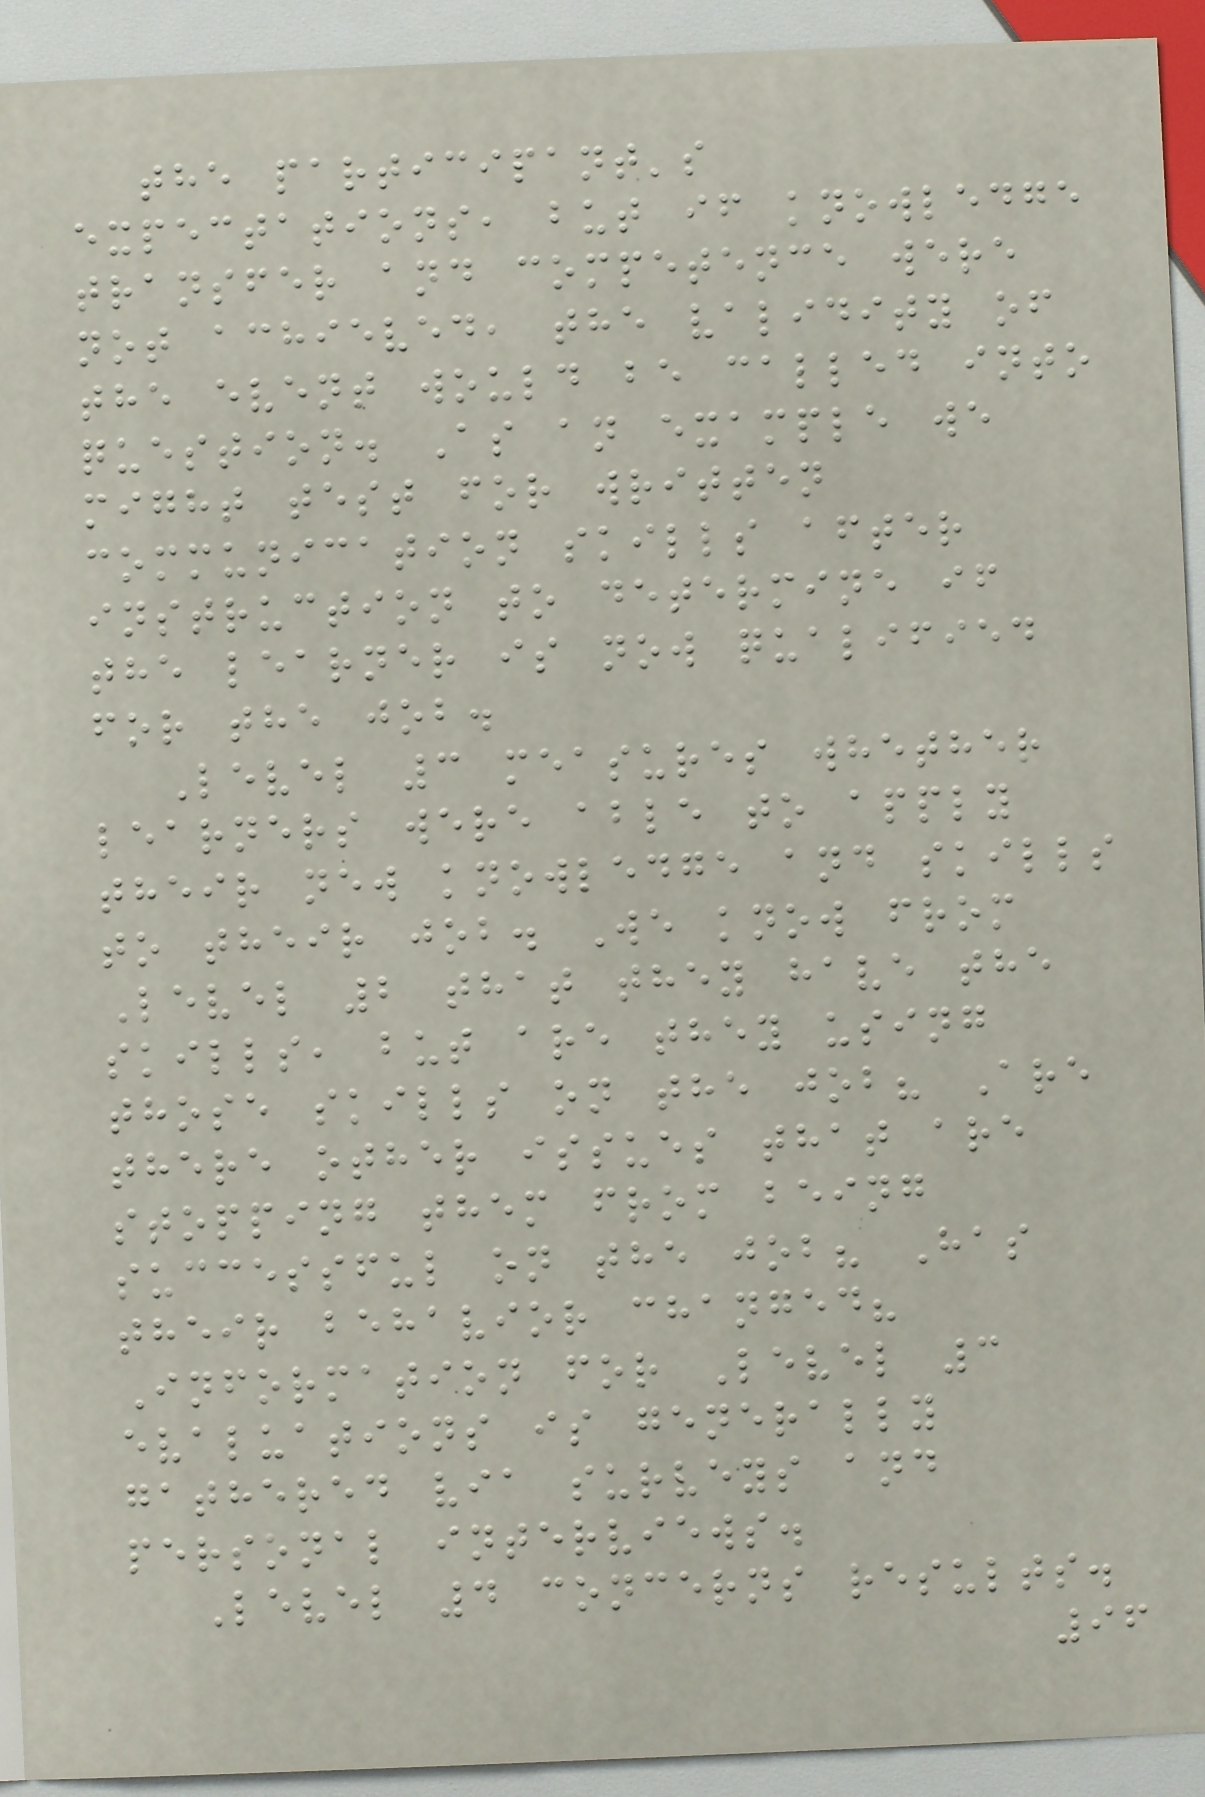the participant's
expectations, but if knowledge
transfer and competence were
not achieved, the validity of
the event would be called into
question. As an example we
might test for written
communication skills after
instruction to determine if
the learner is now qualified
for the job.
Level 3 measures whether
learners were able to apply
their new knowledge and skills
to their job. We know from
Level 2 that they have the
skills, but are they using
those skills on the job? Are
there other issues that are
stopping them from being
successful on the job? Has
their behavior changed?
Information for Level 3
evaluations is generally
gathered via surveys and
personal interviews.
Level 4 concerns results.
96
